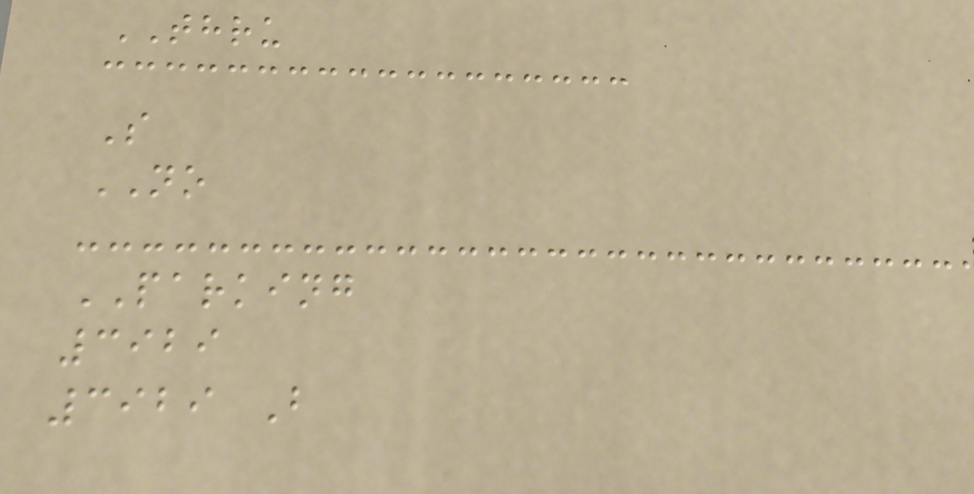THRU
S
NO
PARKING
3929
3929 B
